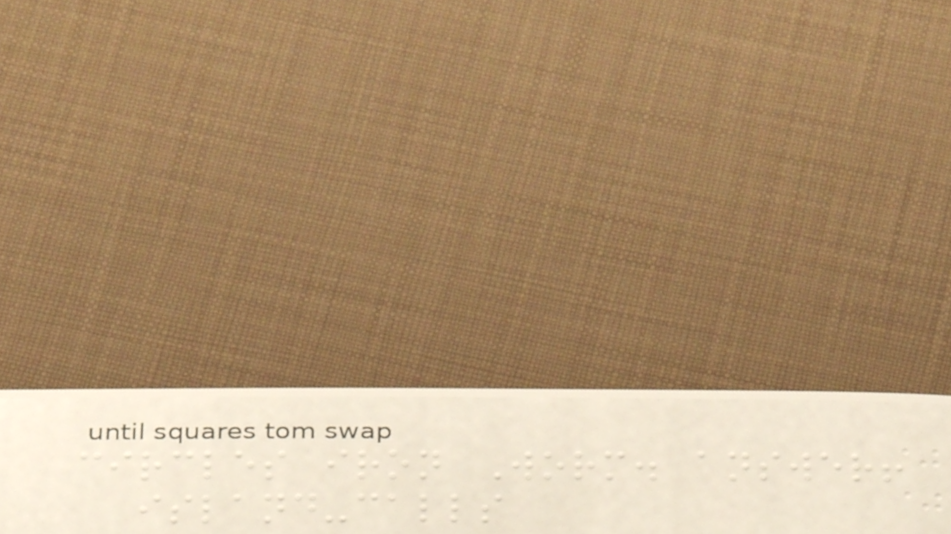circles iron Worm. answer!
island-calls
